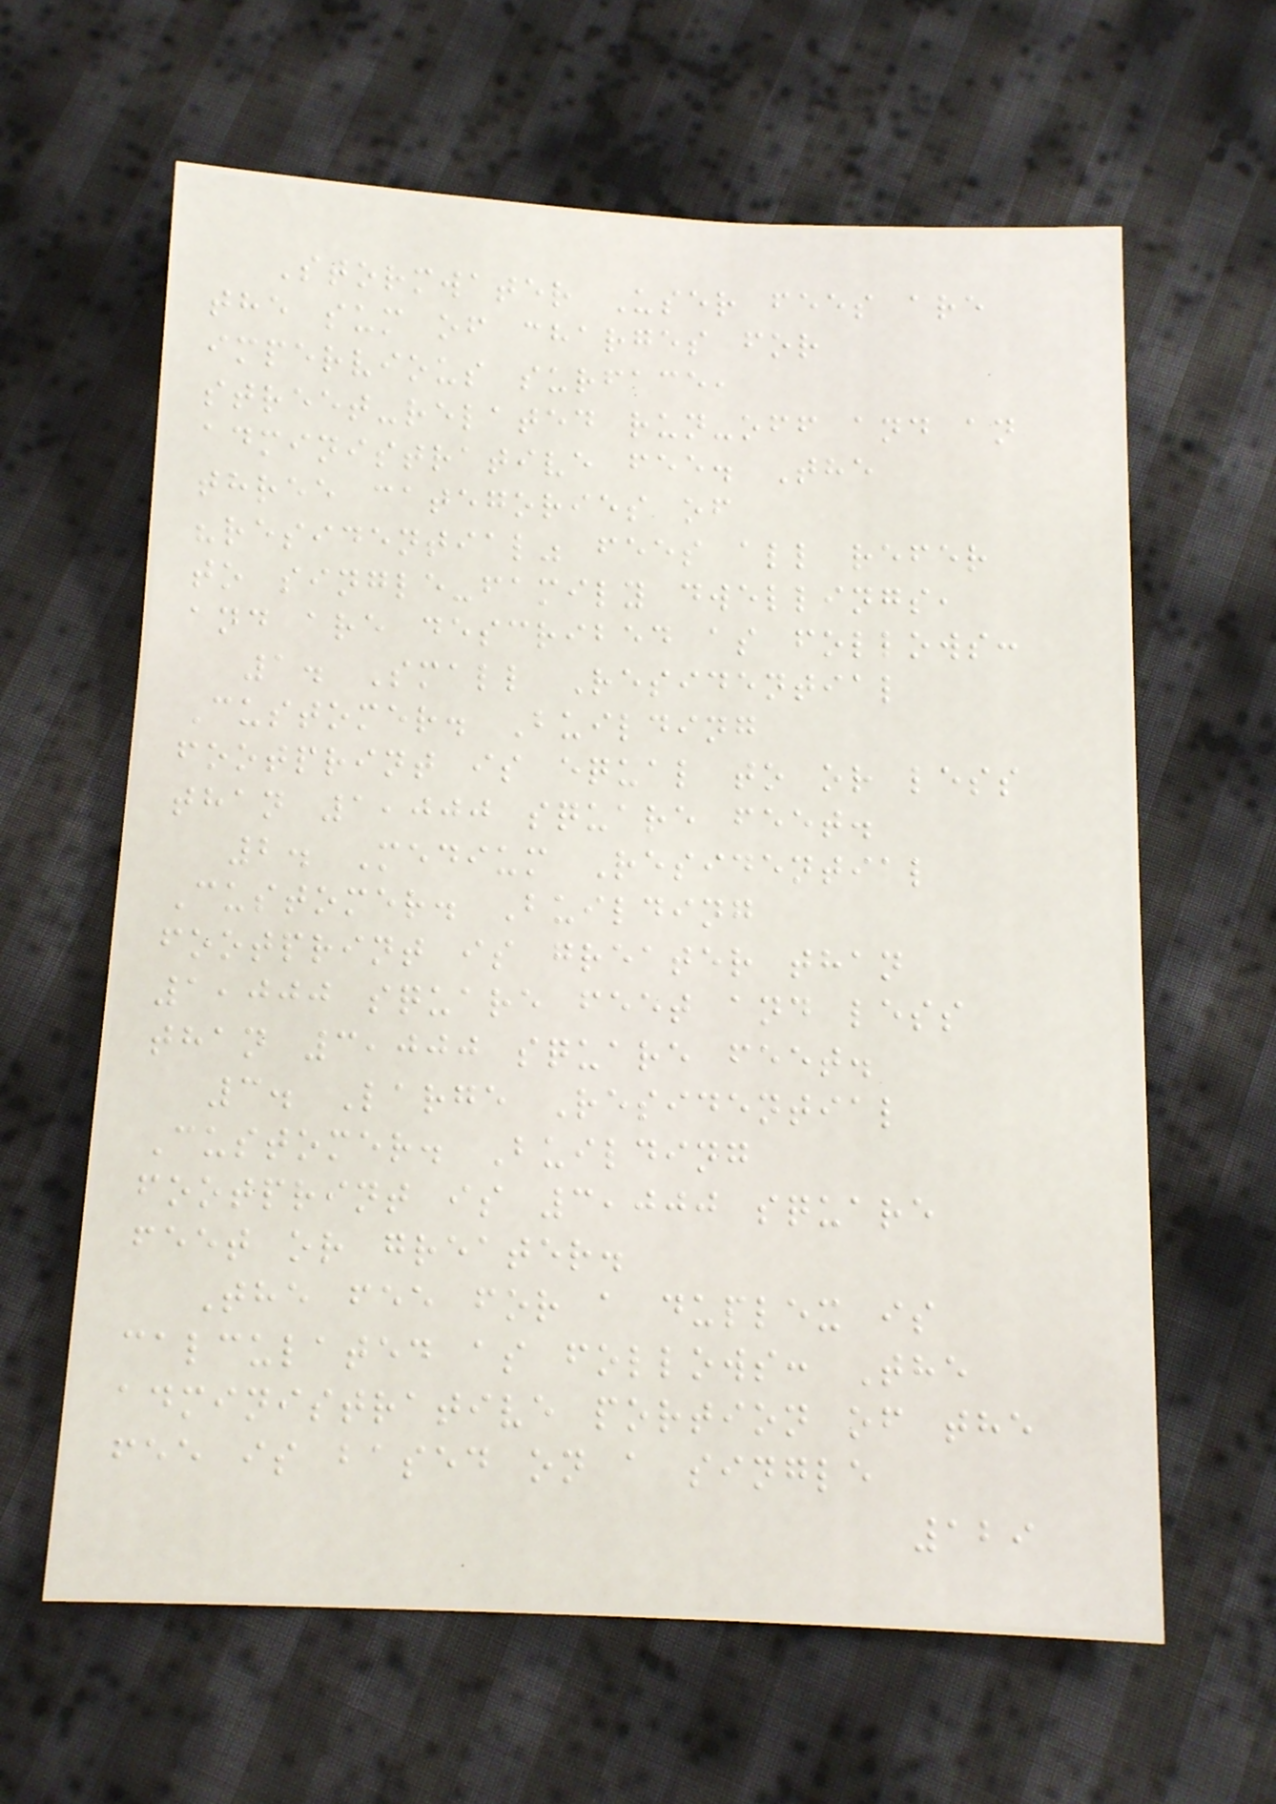Stormwater User fees are
the sum of charges for
impervious surface,
street-related run-off and an
administrative fee. The
three categories of
"residential" fees all refer
to single-family dwellings,
and are described as follows:
1. Small Residential
Customer. Building
footprint is equal to or less
than 1,000 square feet.
2. Medium Residential
Customer. Building
footprint is greater than
1,000 square feet and less
than 3,000 square feet.
3. Large Residential
Customer. Building
footprint is 3,000 square
feet or greater.
The fee for a duplex is
calculated as follows: The
administrative portion of the
fee is based on a single
129
